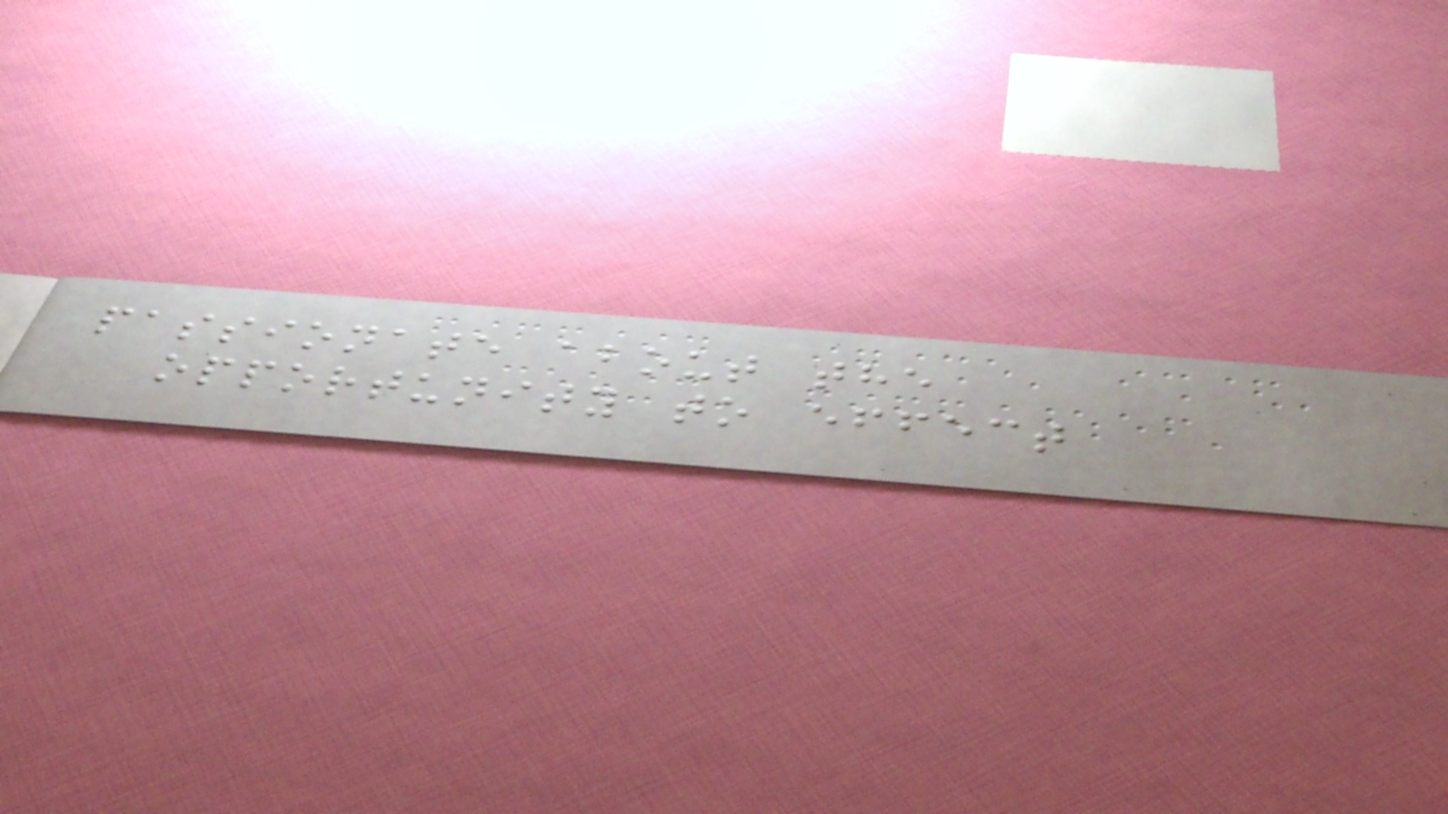passionate about the
opportunity to effect
